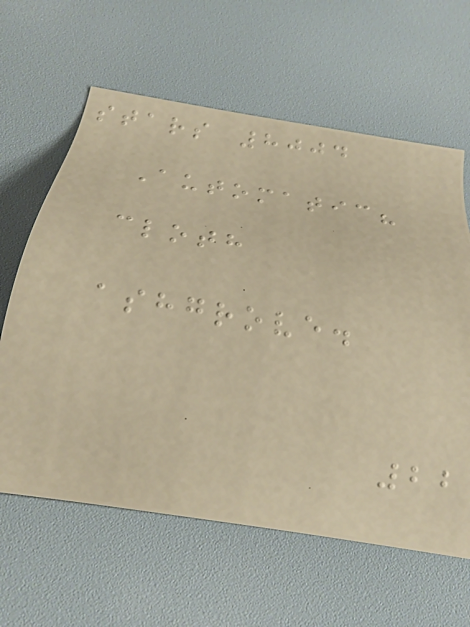stars 8004
Automatic?
cloth
ashgrove.
22
